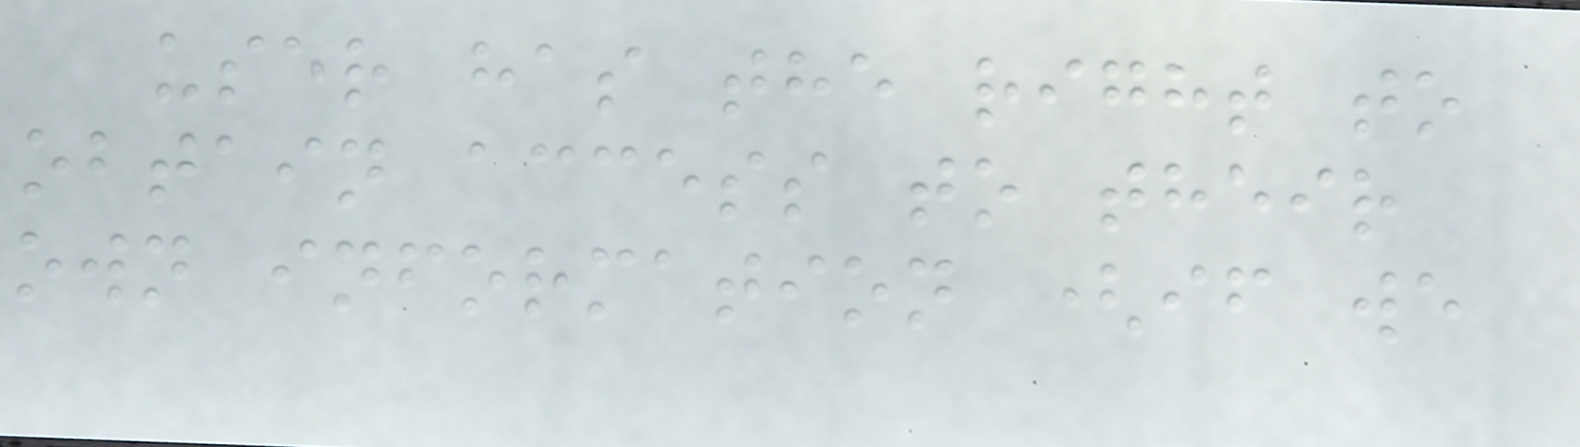user has the right to
obtain access to their
own information (if we
